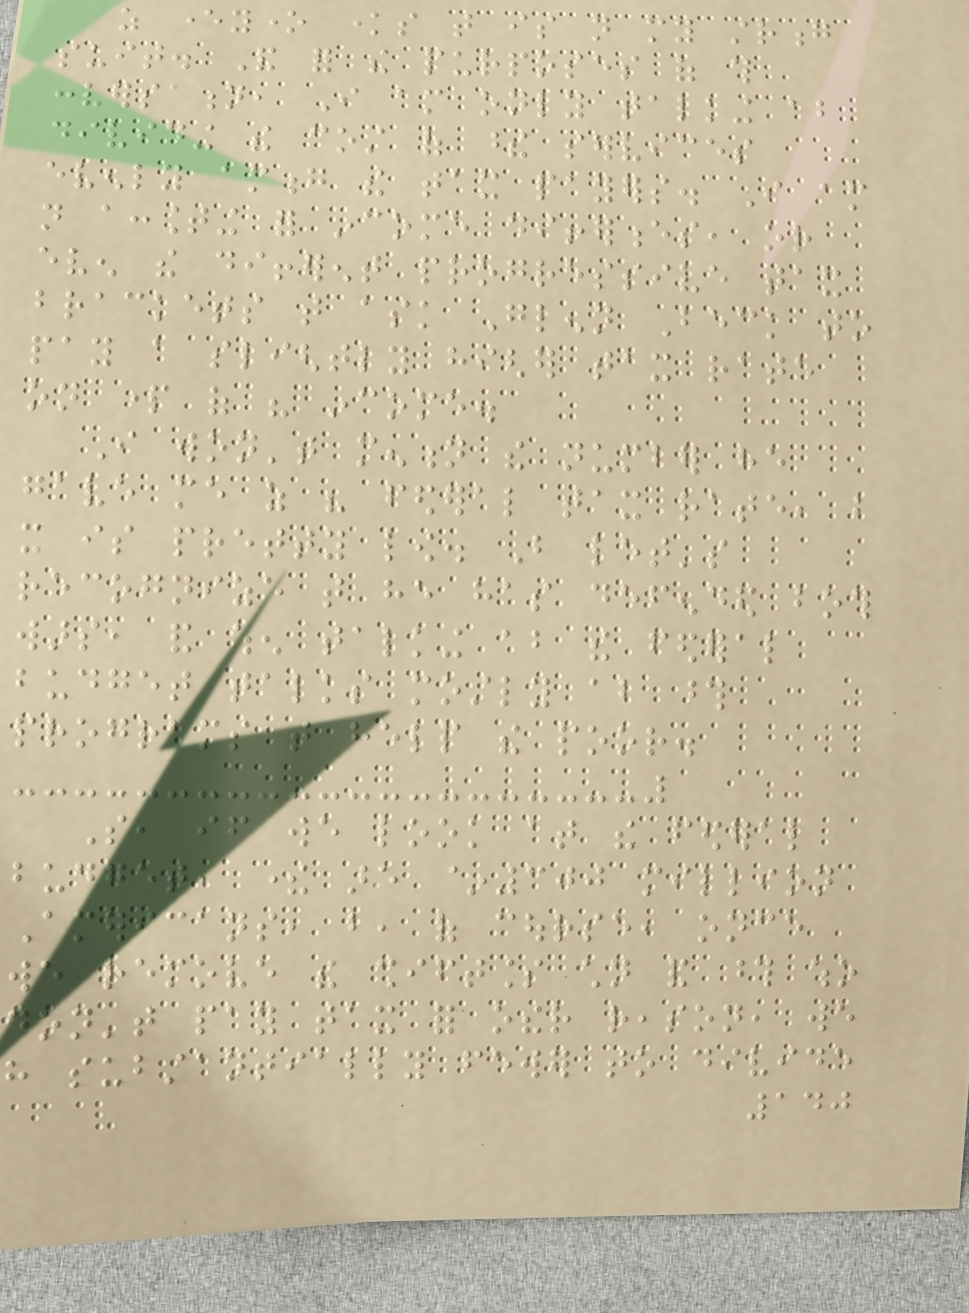as everyone knows that is not my strong
suit. And for the purposes of this
conversation, I am only talking about
dividing the cost of these services
evenly among the tax payers. I am
not accounting for income differences, or
even the different progressive tax
brackets that ask Glenn Beck to
pay a slightly higher tax rate
on part of his income.
I won't mention the number he
gave me as his federal tax rate, but
it is pretty low. But let's
recognize that he has defended both
wars, and when talking about the federal
budget talks mostly about those
programs that help the poor.
So, if we look at the federal
budget, there are ~300 million
Americans, but, of course, once
we remove the shiftless children and those who
don't pay tax for other reason, we
have substantially fewer to divide
140
